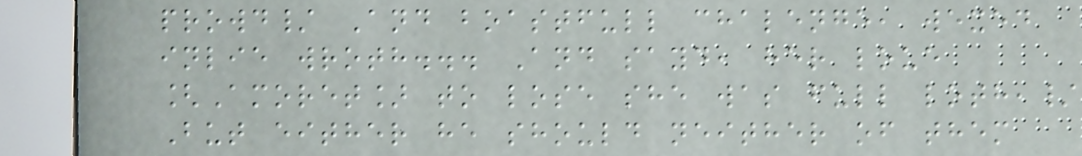prowd/ And boastfull chalenge, wexed
inlie wroth... And sayd, her loue
[Amoret] to lose she was full loth,/
But either he should neither of them
